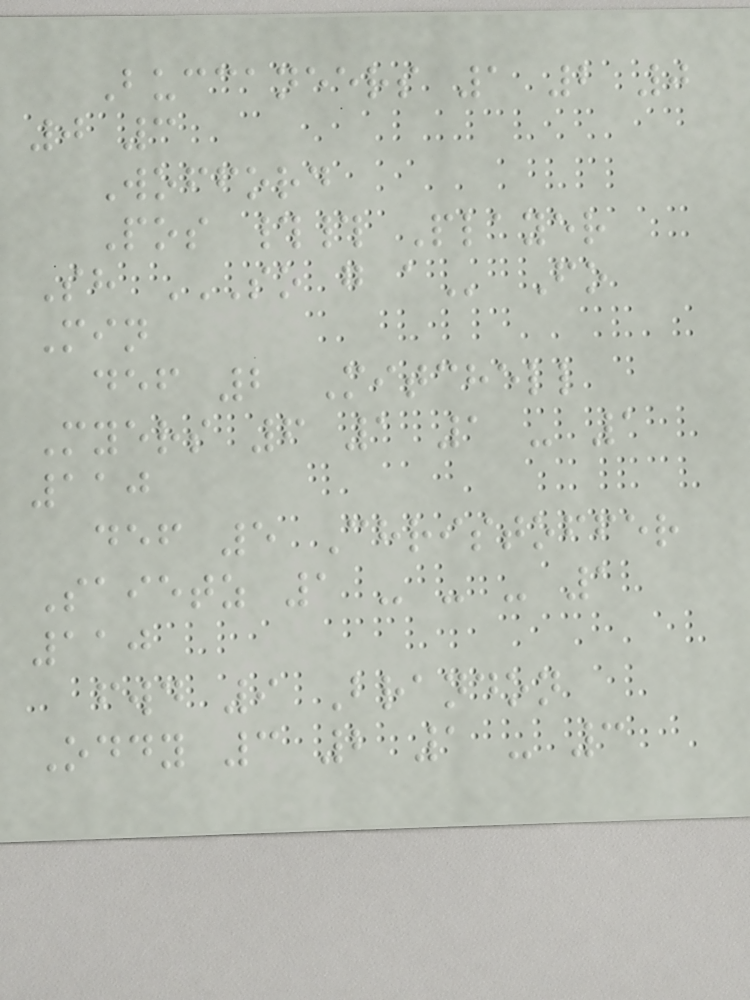Buccaneers 1 2 0
0 3
Wofford
Pos ## Player
Sh SO G A Fo
Min
def 2 Mitchell
Myers 6 1 1 - 1
110
def 5 Christoffer
Saietz 1 - - - 1
110
fwd 9 Brandon
Oddy 3 2 1 - 3
